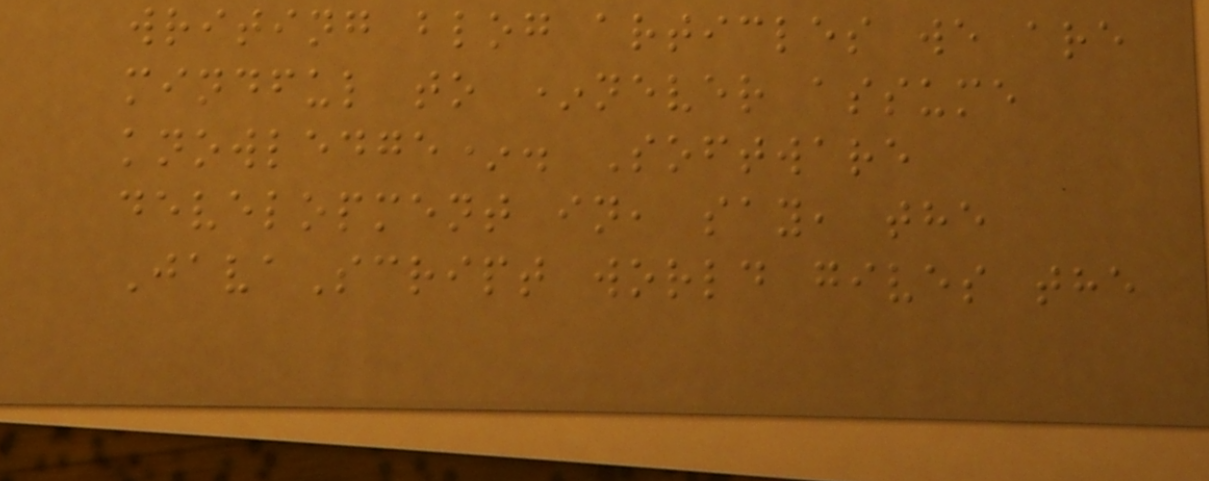writing blog articles we are
mindful to *never assume
knowledge*. Software
development in, say, the
JavaScript world gives the
